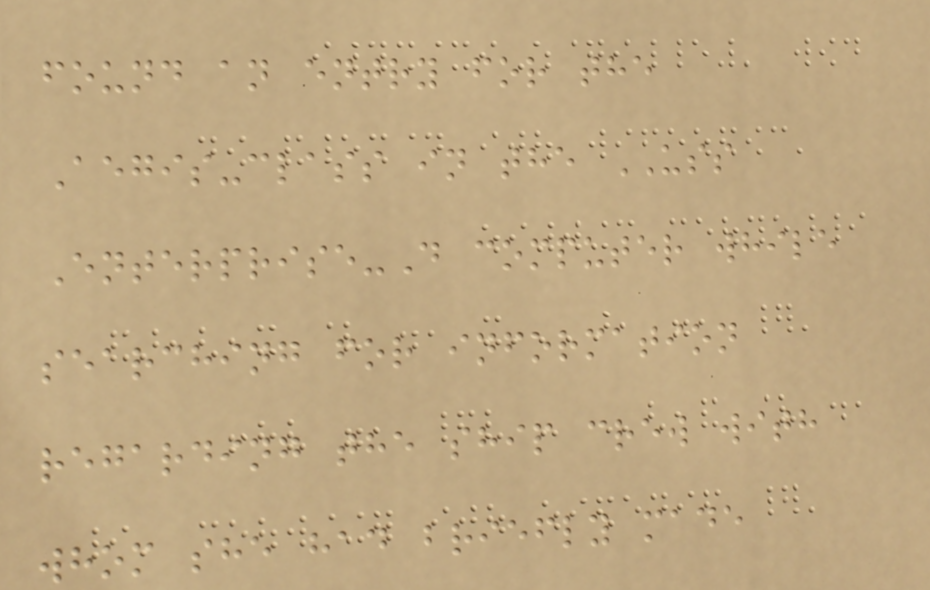found an entry for the
Aegis-class in the USS
Enterprise-D computer while
searching for information
regarding the ship crew with
whom she had briefly made
